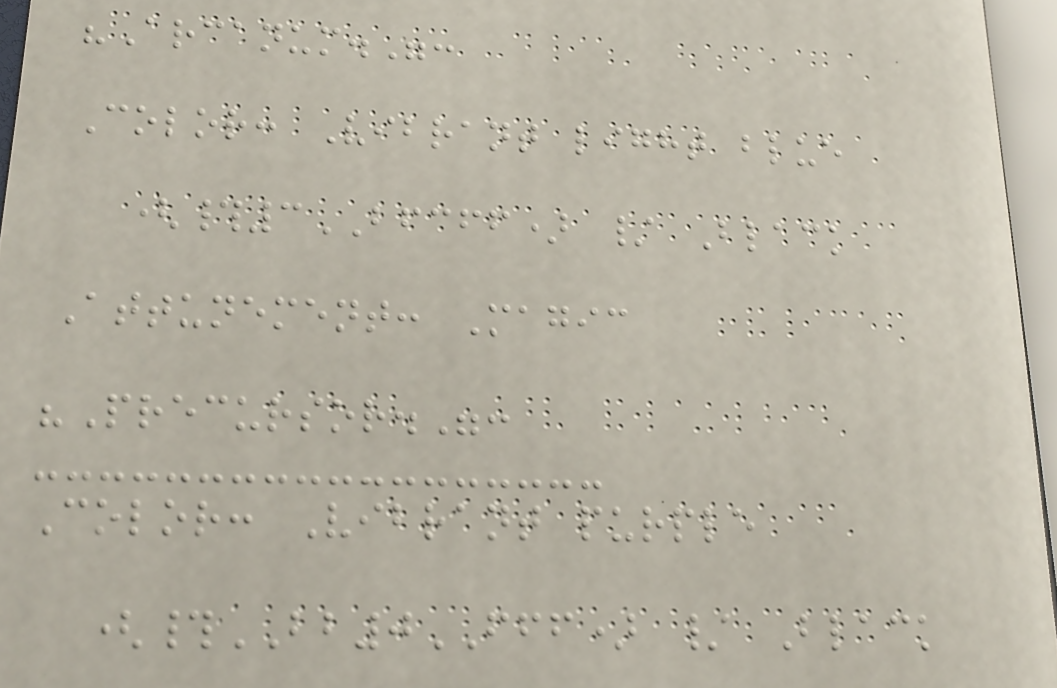"Arcanum.":
Color: Vibrant light blue
(#3BFCFF) / Black
Attunement: Magic
"Precursor.":
Color: Vibrant purple
(#BB0FFF) / Black
